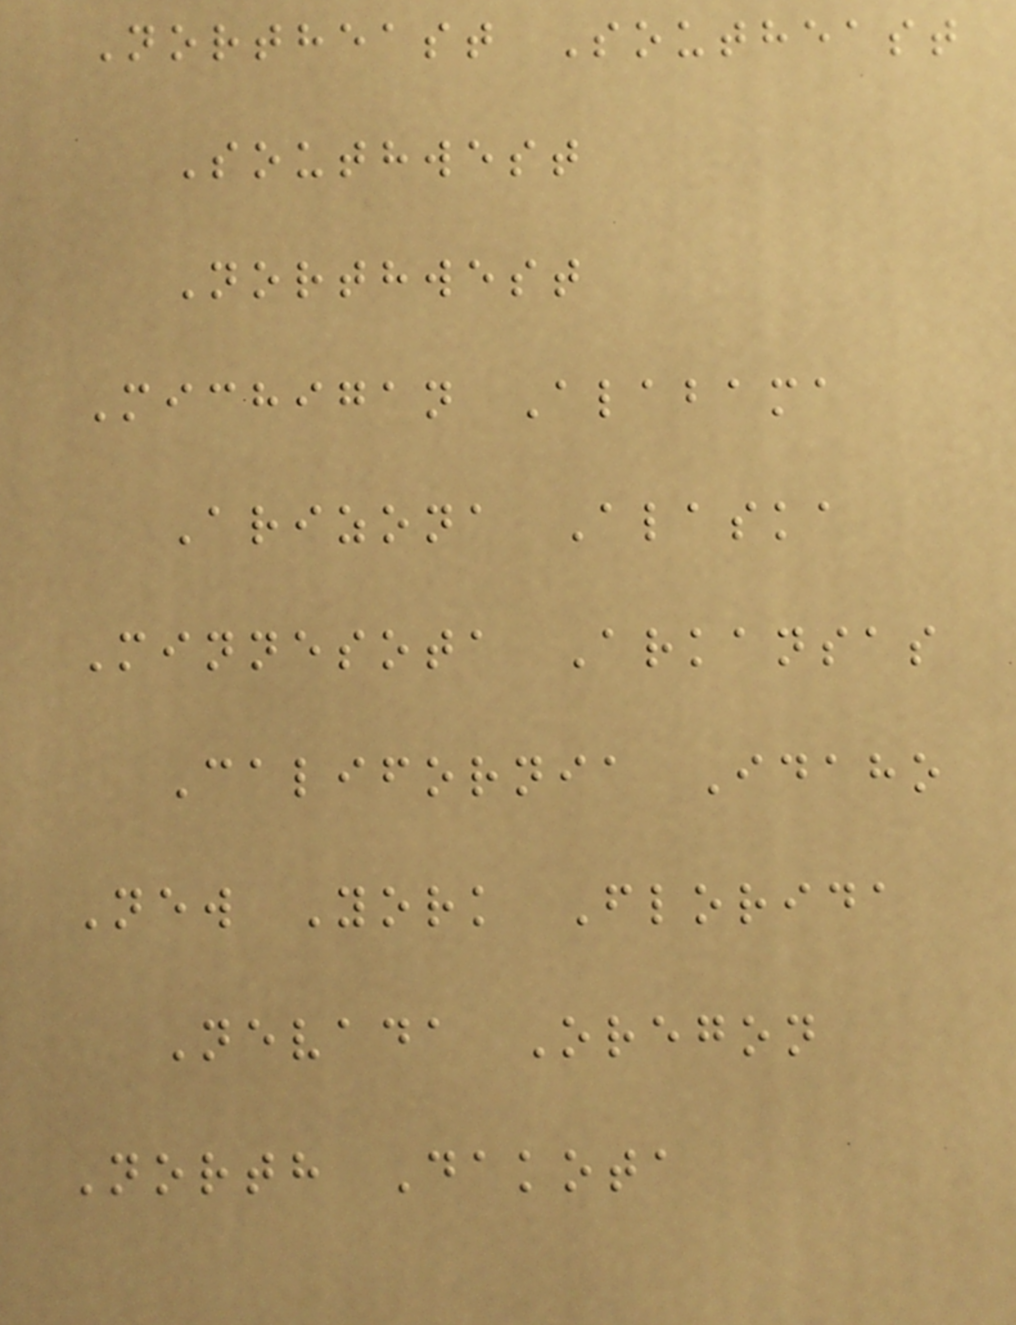Northeast Southeast
Southwest
Northwest
Michigan Alabama
Arizona Alaska
Minnesota Arkansas
California Idaho
New York Florida
Nevada Oregon
North Dakota
